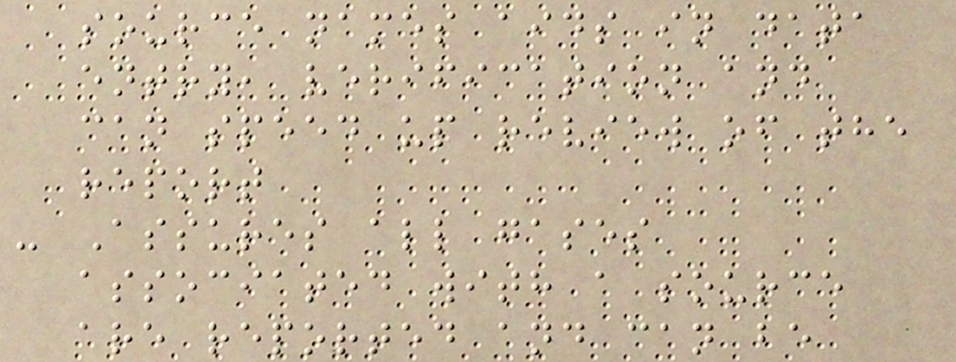source names aids in data
entry, verification and
can speed up review of the
report
- Assures all gases
associated with a source
are reported and can be
